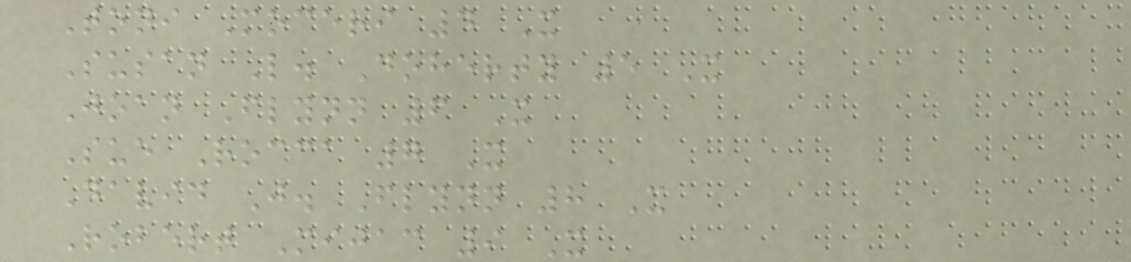Toni Moceri 4 X
Susan L. Doherty 5 X
Joan Flynn 6 X
Sue Rocca 7 X
David J. Flynn 8 X
Robert Mijac 9 X
